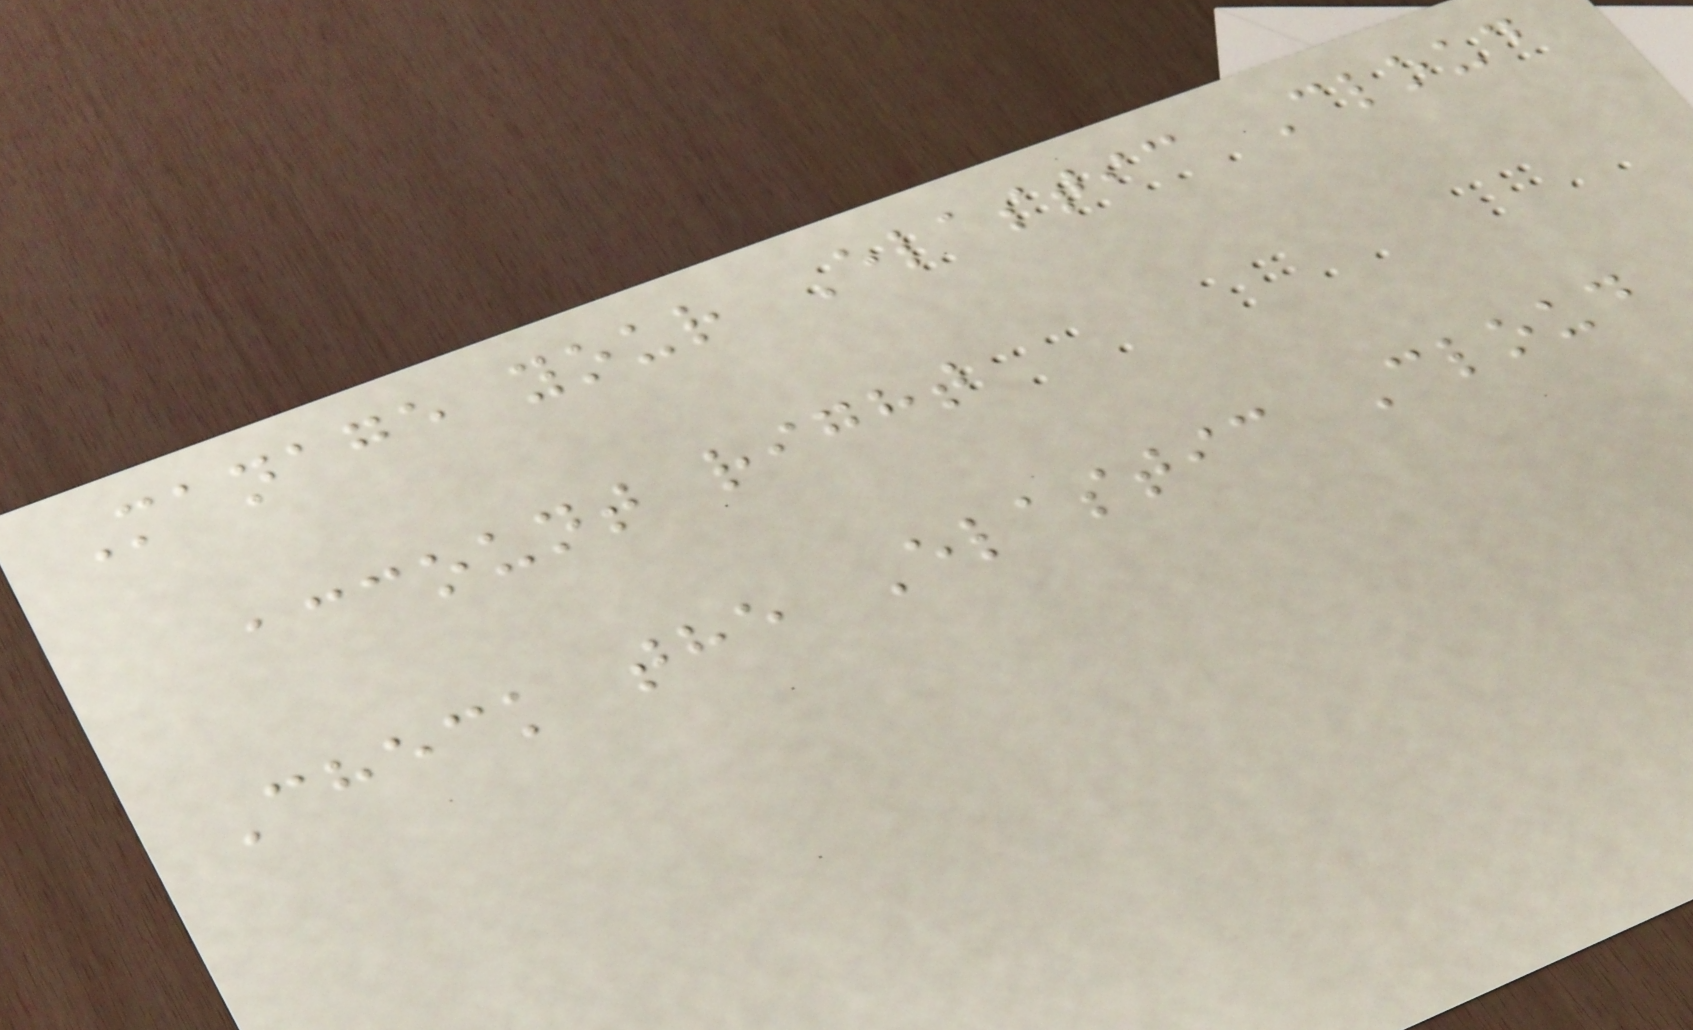Manage your Elastic Cloud
account right
Check the Elastic Cloud
